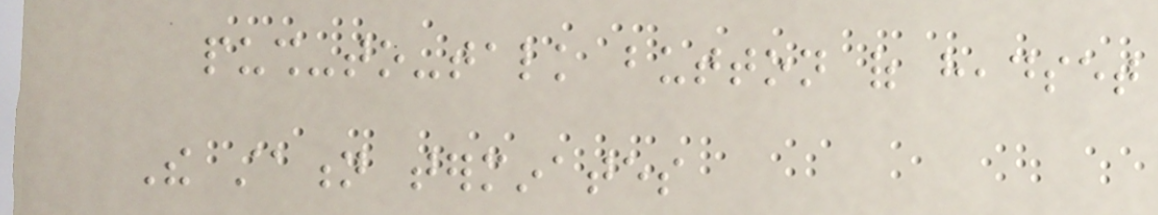push-to-talk button of headset
The station terminates
